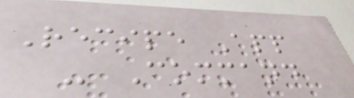Recipe App
- Command
